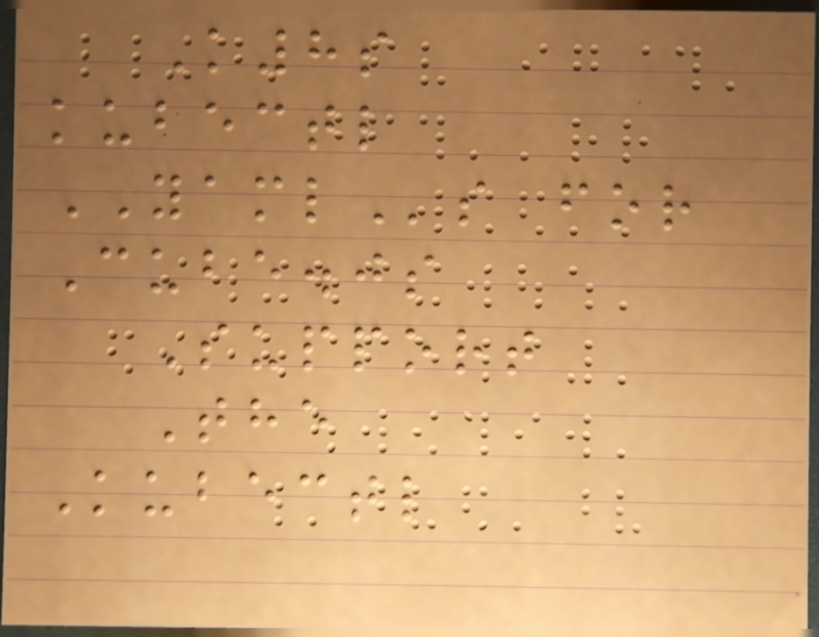K8s
kubectl
YAMLs for
Cube.js
Support
The
Kubectl
